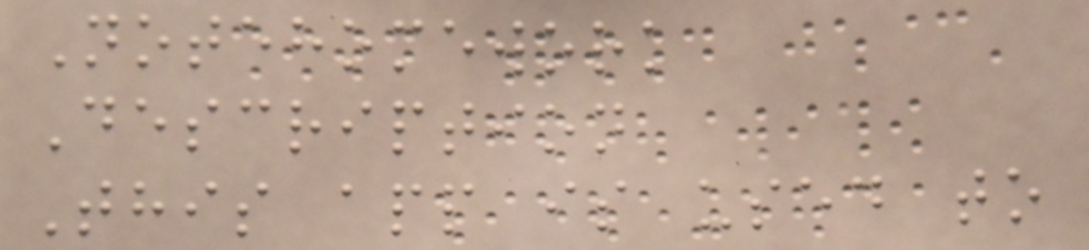Notehomework
Description
This app is used to
